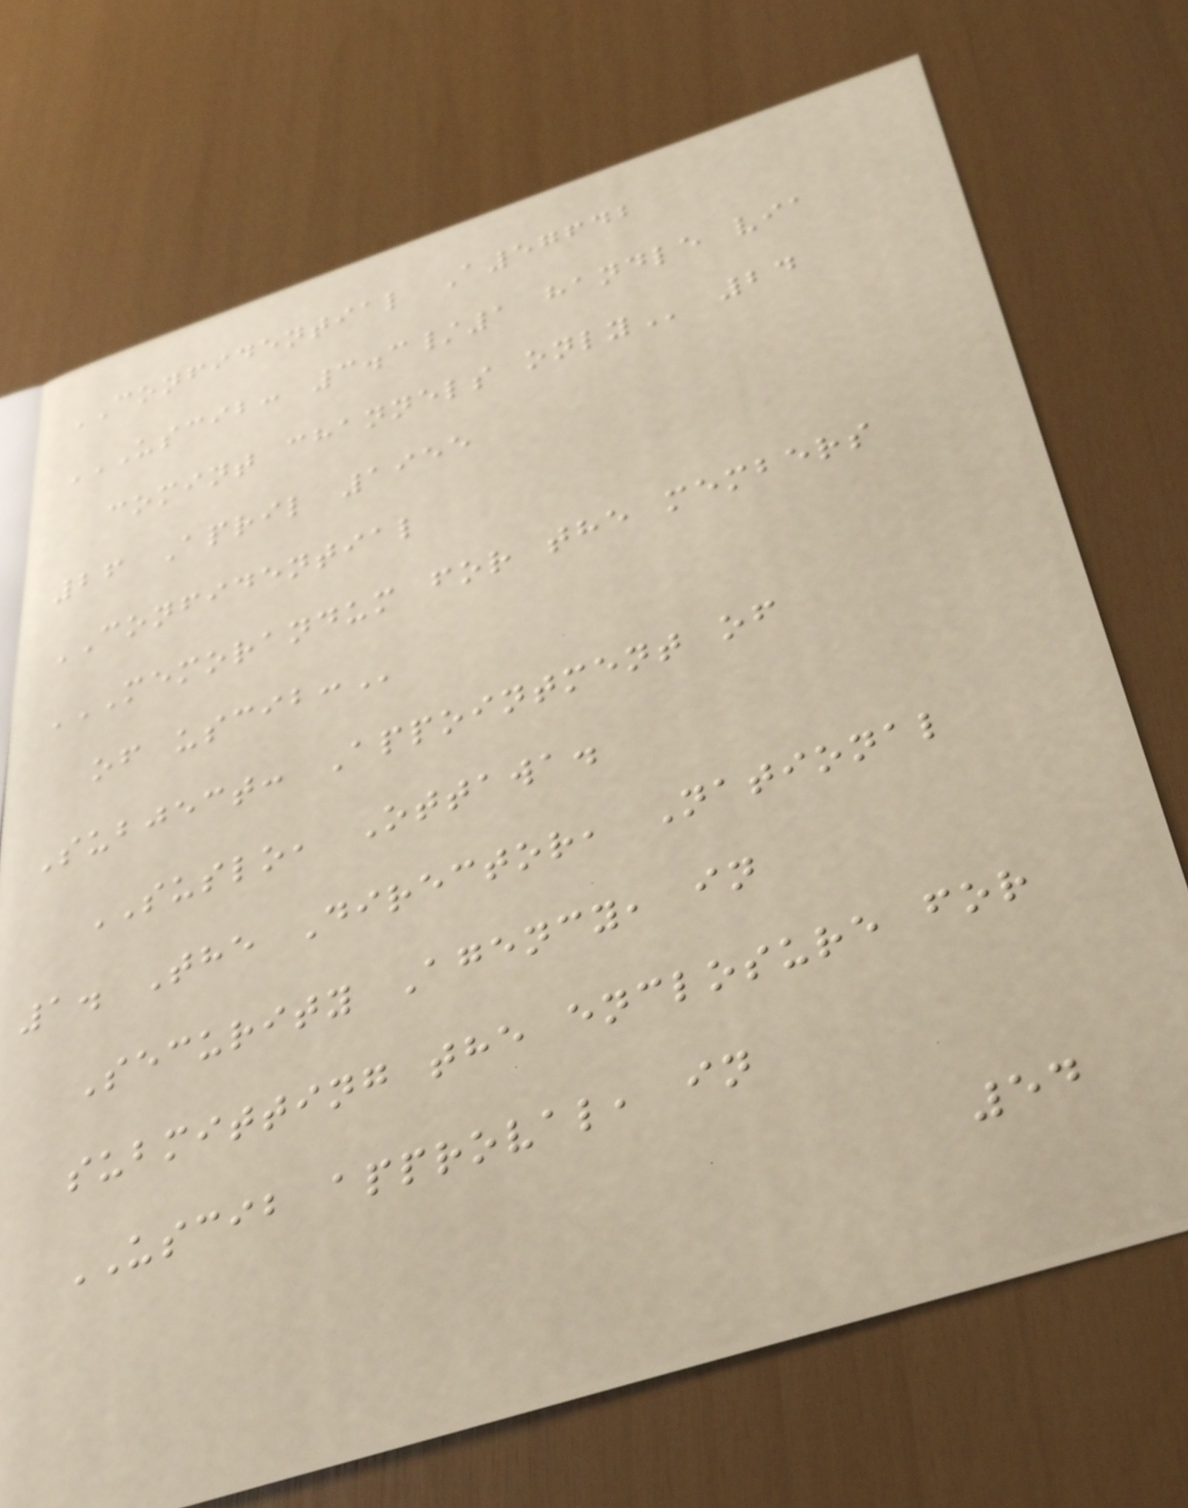CONFIDENTIAL A57642
USCIB: 3.3/1 HANDLE VIA
COMINT CHANNELS ONLY 24
26 April 1955
CONFIDENTIAL
MEMORANDUM FOR THE MEMBERS
OF USCIB:
Subject: Appointment of
SUSLO, Ottawa.
1. The Director, National
Security Agency, in
submitting the enclosure for
USCIB approval, in
54
